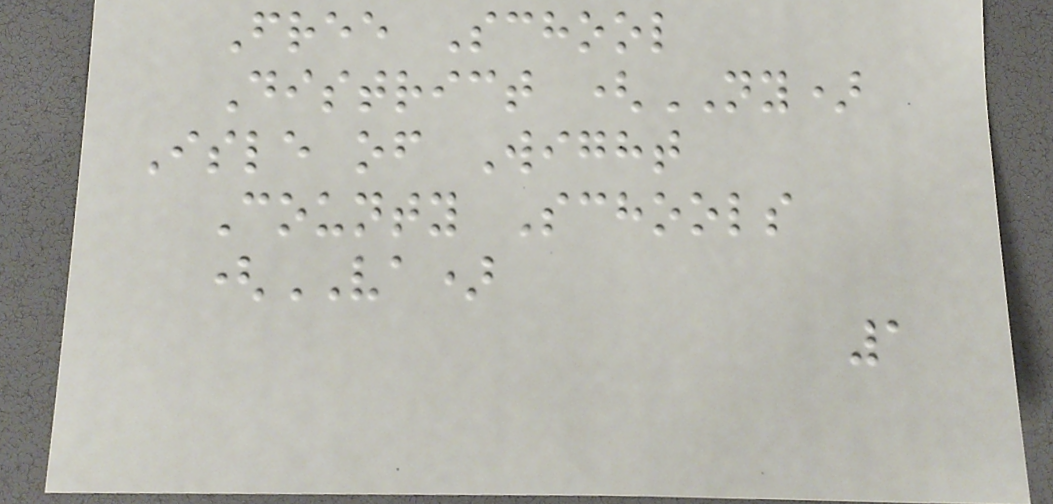Free School
District (NY)
Isle of Wight
County Schools
(VA)
1
